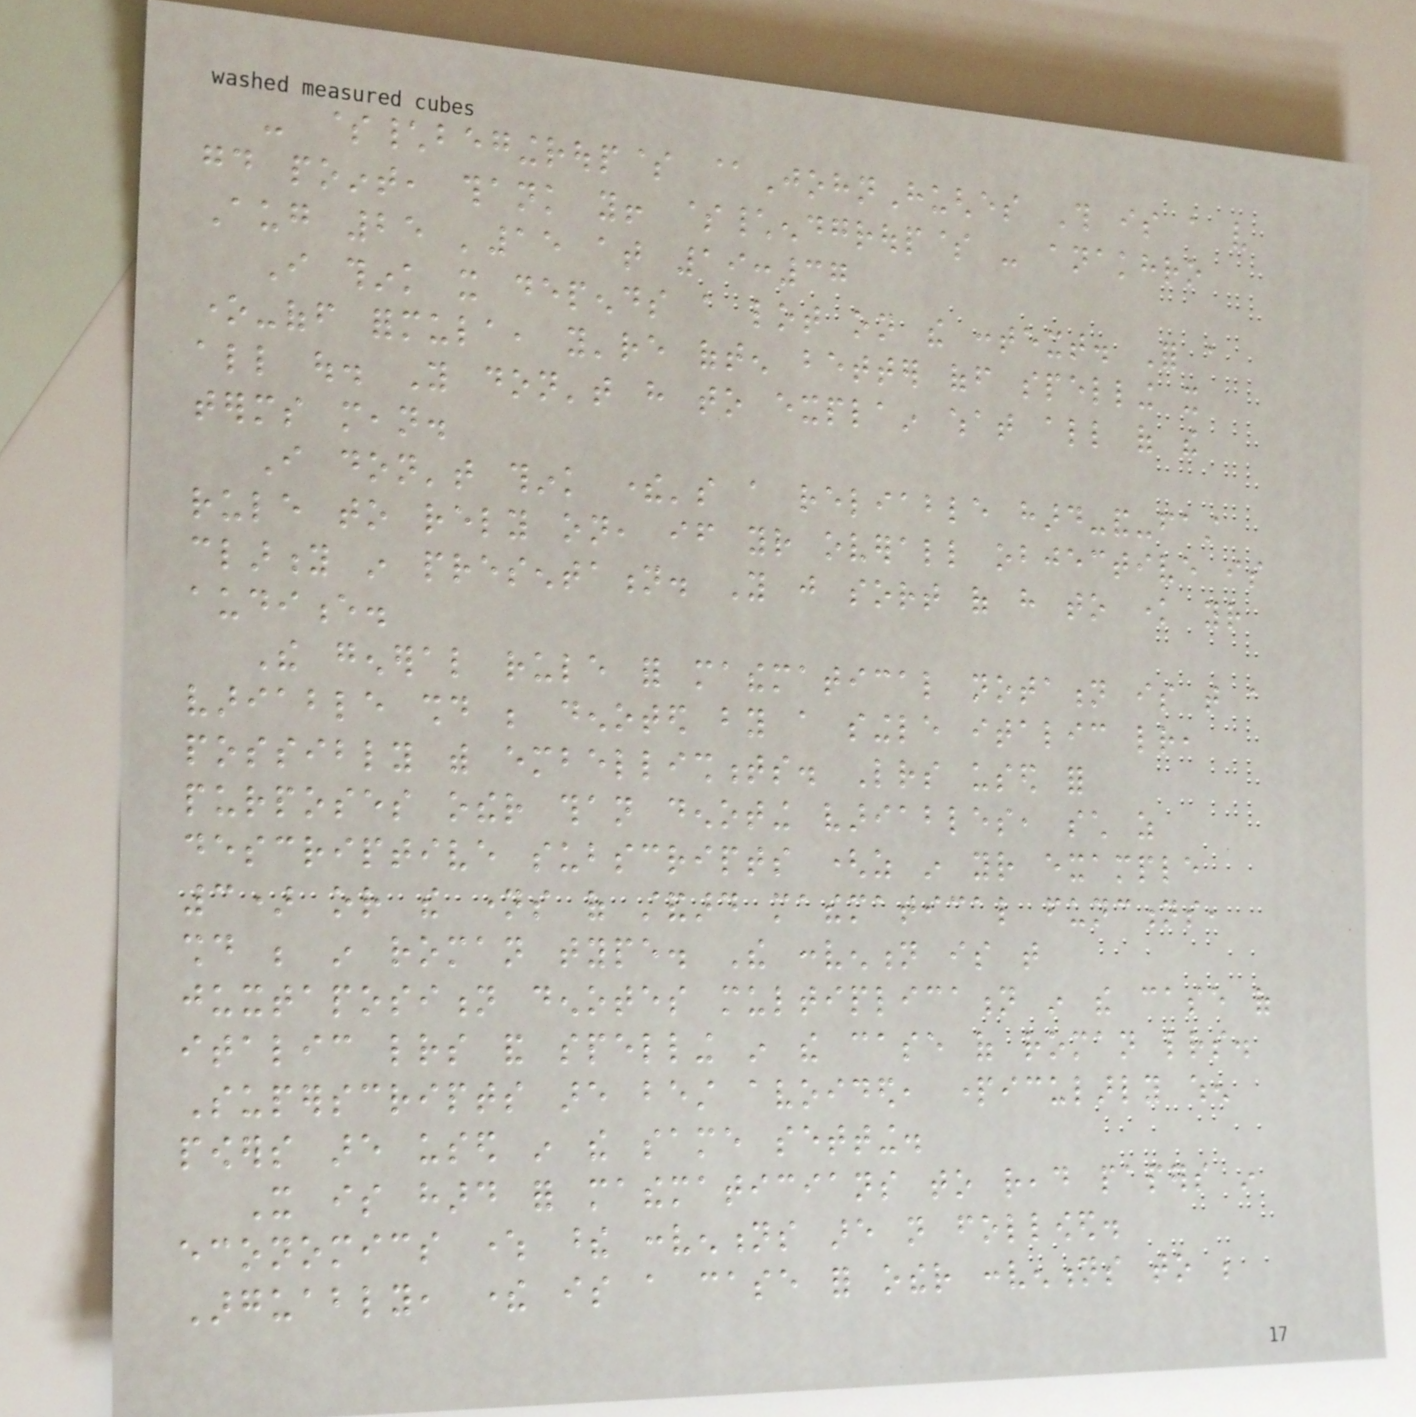- $\begingroup$ @JohnHughes This is a very
good point, thank you! $\endgroup$ - anakhro
Aug 25 '15 at 19:37
I think it depends a lot on the context. For a
one-off formula, you're often better off spelling it
all out. You don't have to explain what all of the
terms mean.
I don't think there's a reliable hard-and-fast
rule to rely on, if your overall objective is
clarity in presentation. You just sort of have to know your
audience.
The general rule for mathematical notation is that a
variable should be denoted by a single italic letter,
possibly with embellishments. Letters used for
purposes other than denoting variables, such as
descriptive subscripts (as in your example
3) or the names of standard mathematical functions,
should be in roman type. The convention is that
juxtaposition denotes multiplication in the case of
italic letters and spelling in the case of roman letters.
Superscripts are best avoided, particularly when
powers are used in the same setting.
It is hard for mathematicians to read papers in
economics where these conventions are not followed.
Arguably, there is a case for other conventions to be
